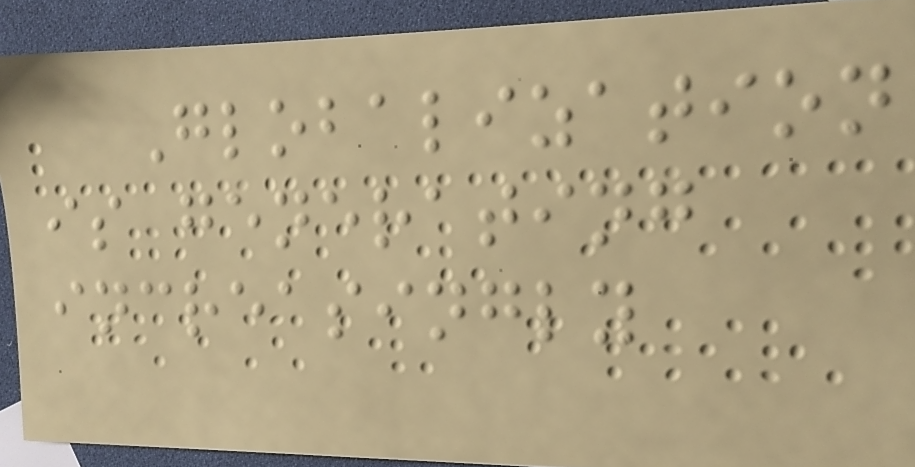Globalization
is generating
increasingly
